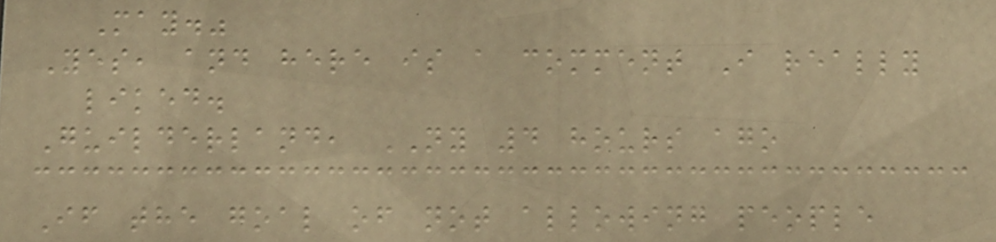May."
Yes, and here is a comment I really
liked.
Guilderland, NY 4 hours ago
If the goal of not allowing people
